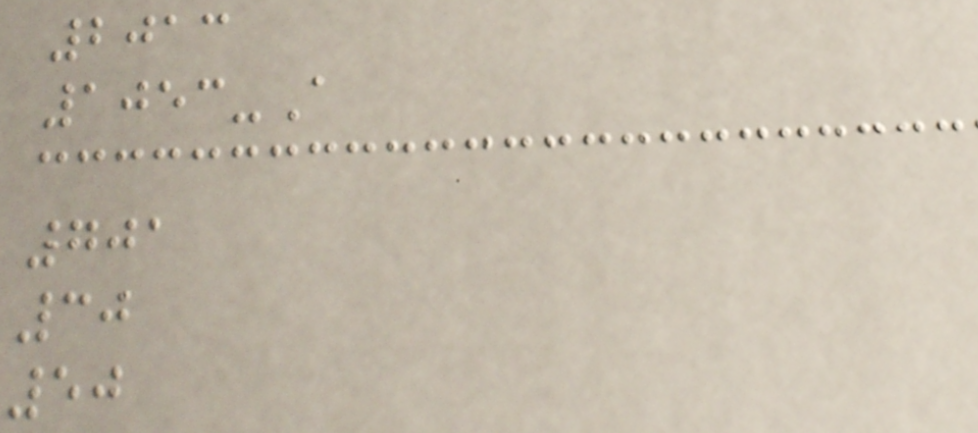2013
1053-A
701
30
50
